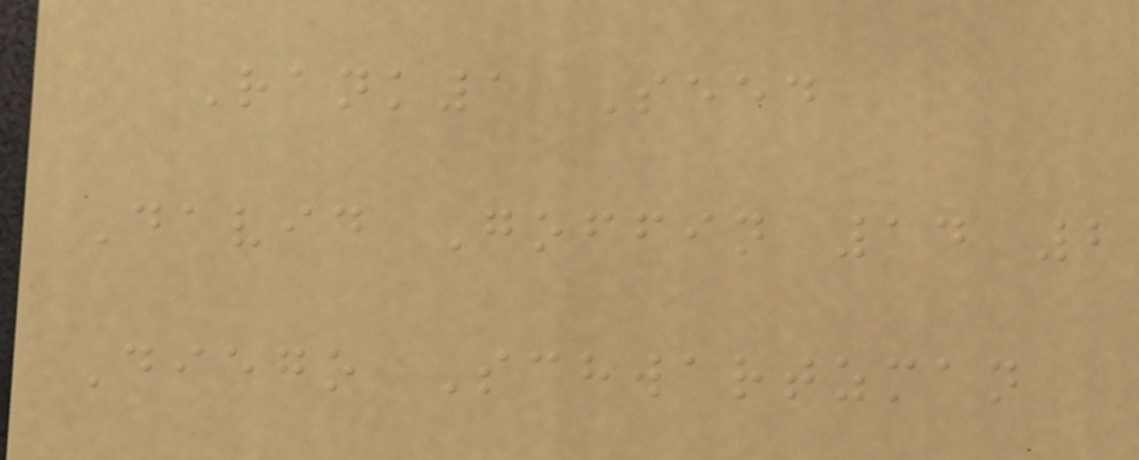Rank1 Seed
David Goffin 14 2
Diego Schwartzman
